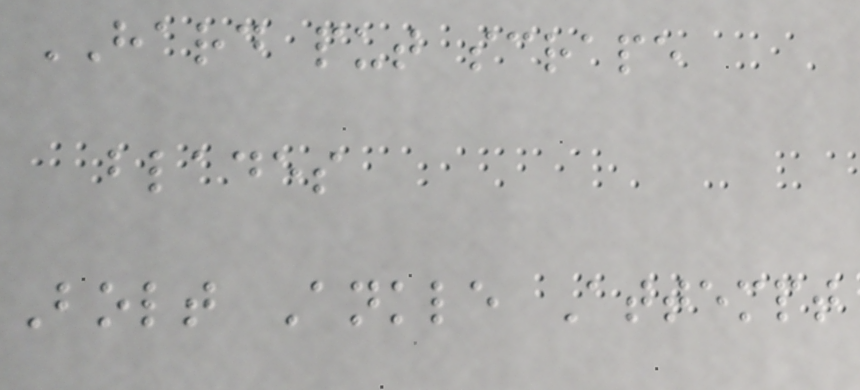HARD put scrape
blades
Bolt Ankle Attempt
